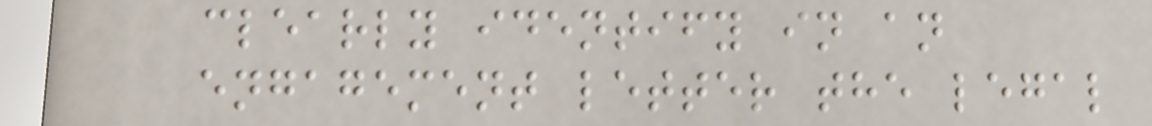clearly identify in an
engagement letter the legal
